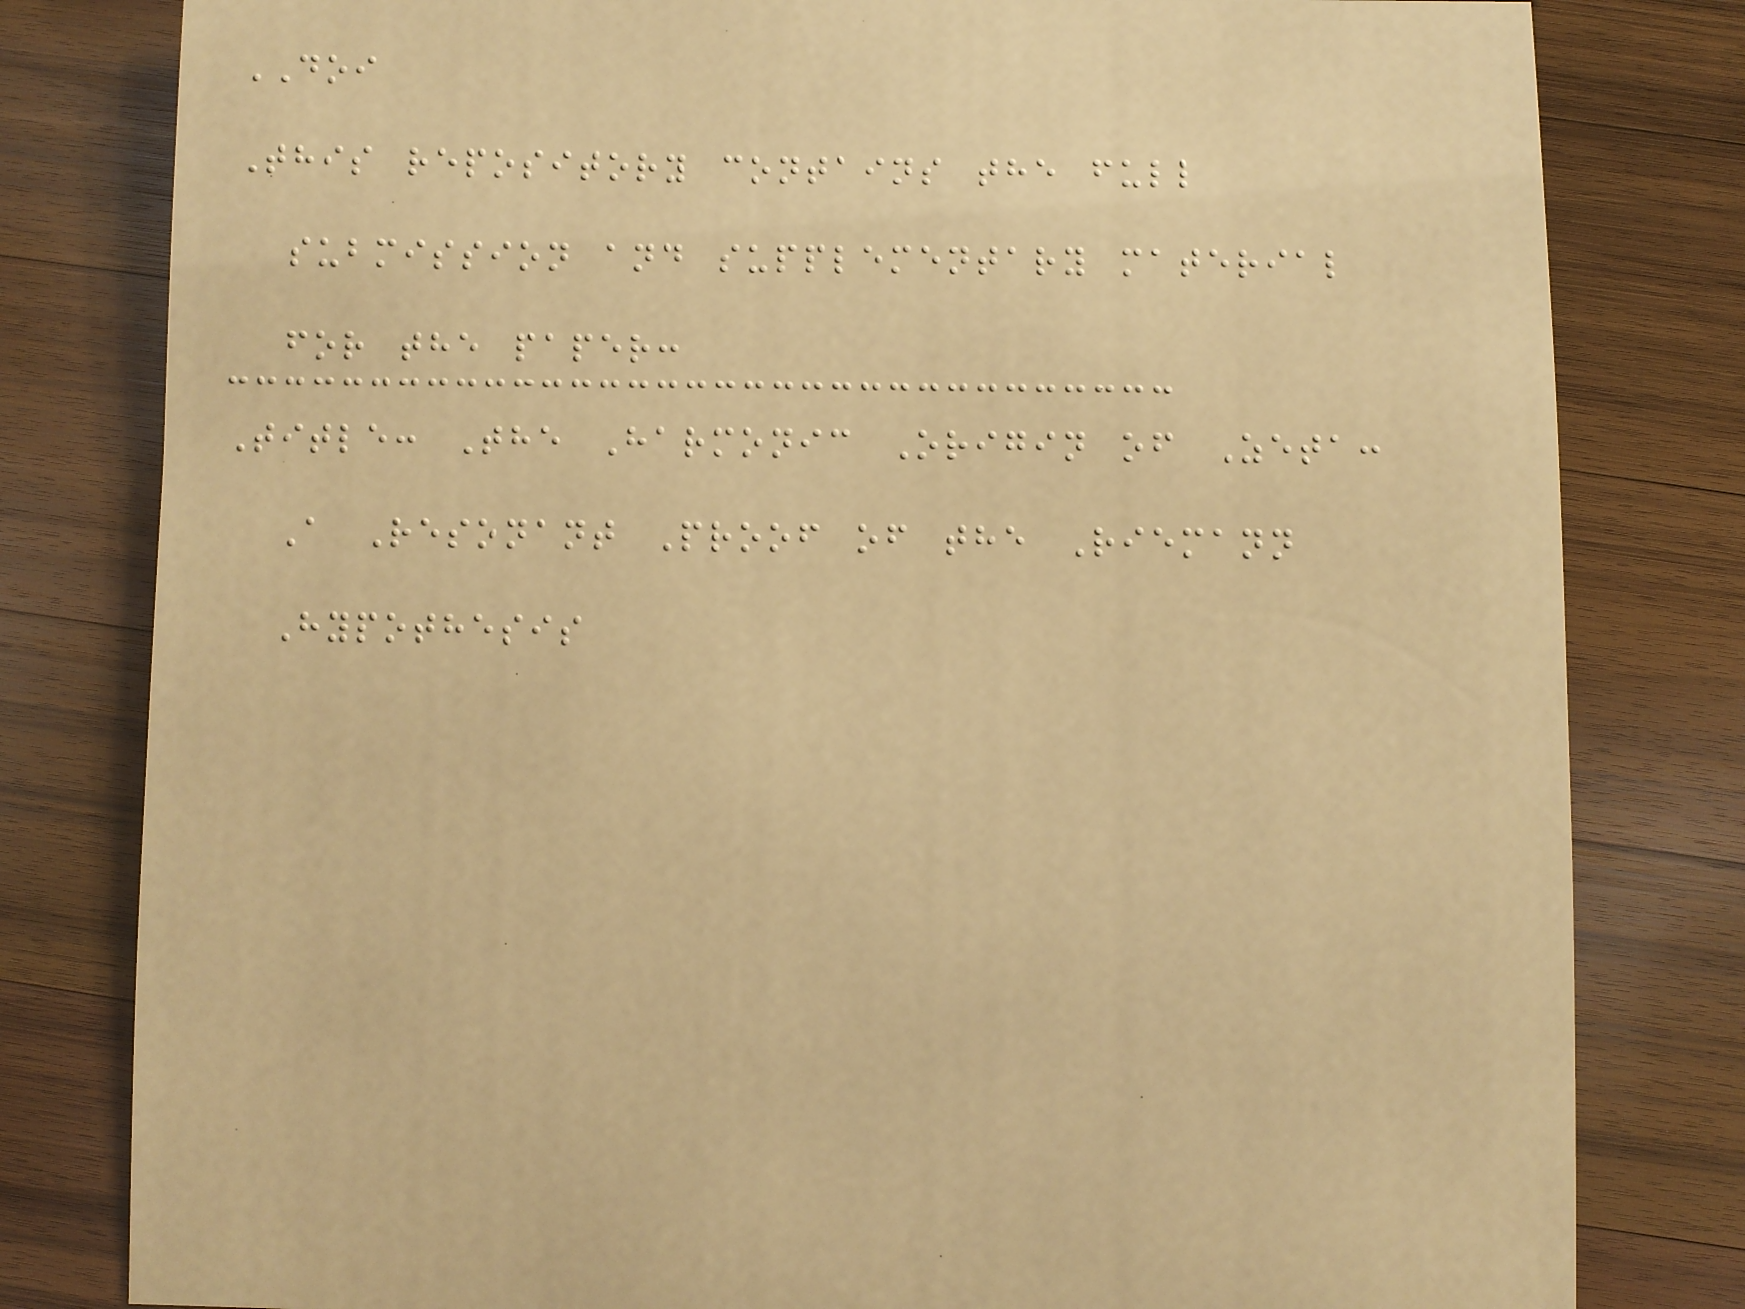DOI
This repository contains the full
submission and supplementary material
for the paper:
Title: The Harmonic Origin of Zeta:
A Resonant Proof of the Riemann
Hypothesis
